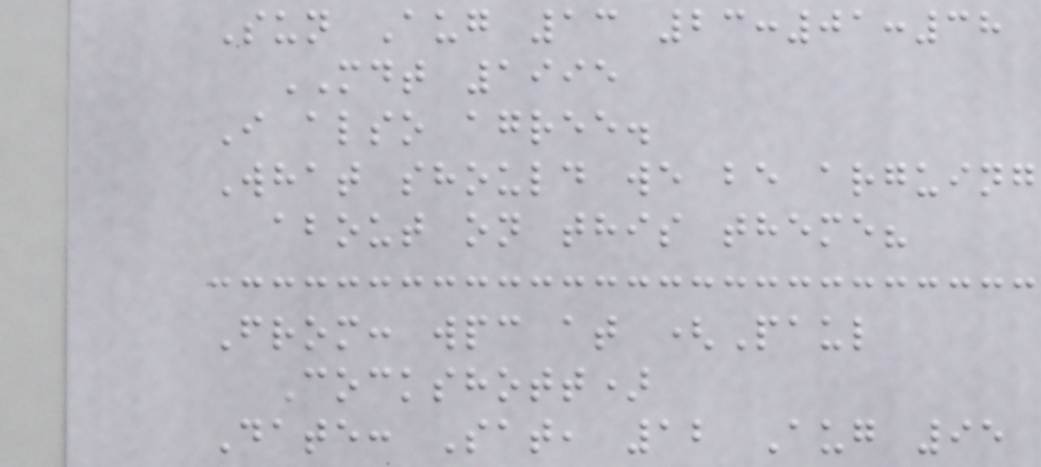Sun Aug 13 23:01:38
MDT 1995
I also agree.
What should we be arguing
about on this theme?
From: wpc at (Paul
Cockshott)
Date: Sat, 12 Aug 95
